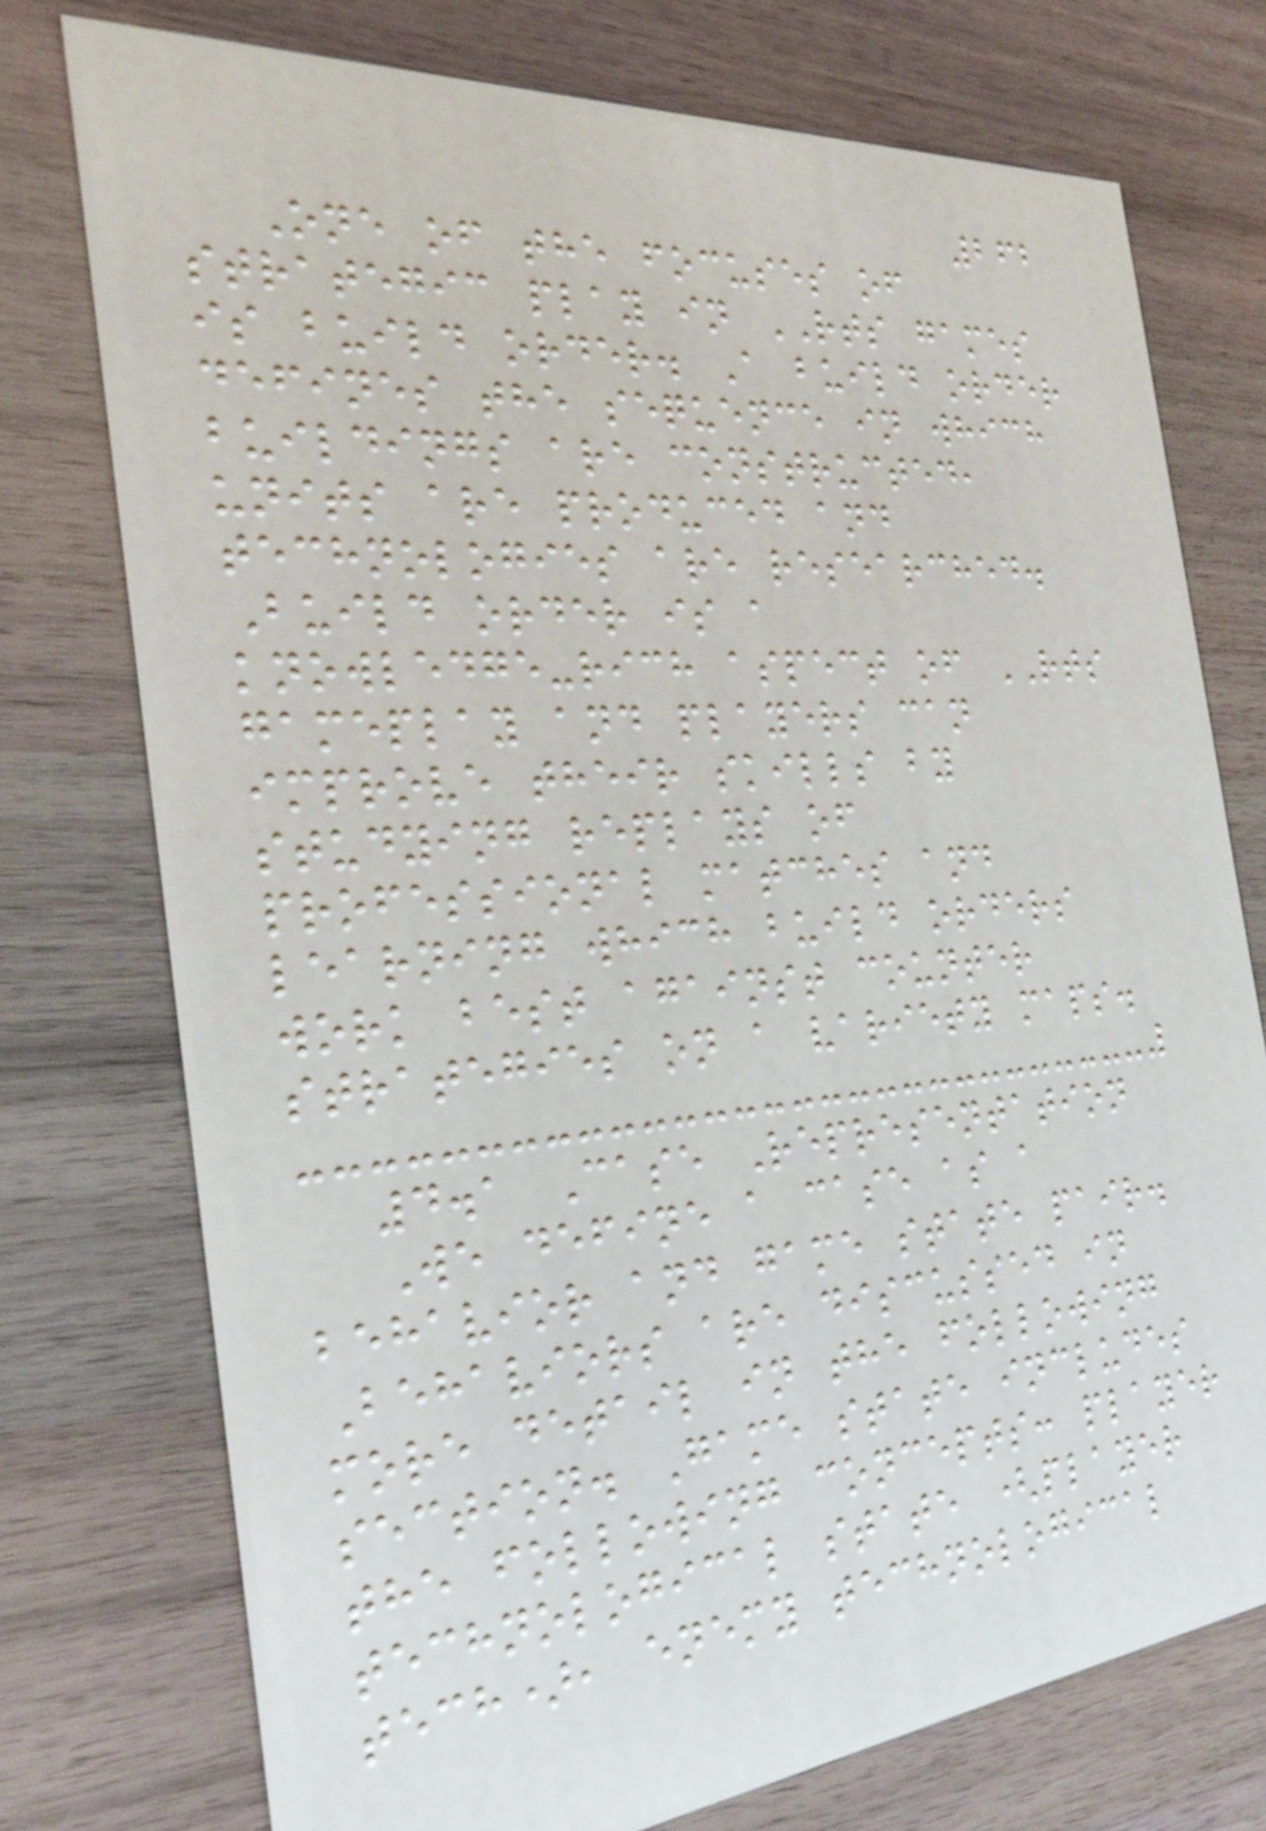262
One of the focuses of
strategic play in RTS games
is build order. A build order
defines the sequence in which
buildings are constructed,
units are produced and
technologies are researched.
Build order is a
knowledge-rich aspect of RTS
gameplay and players can
improve their skills by
studying replays of
professional matches and
learning which build orders
work best against counter
strategies on a variety maps.
4.1 Case Representation
We define a case as a
behavior and game state pair.
Behaviors are discussed in
more detail in the following
section. Game state includes
the following concepts: player
technological state (player
tech), enemy technological
